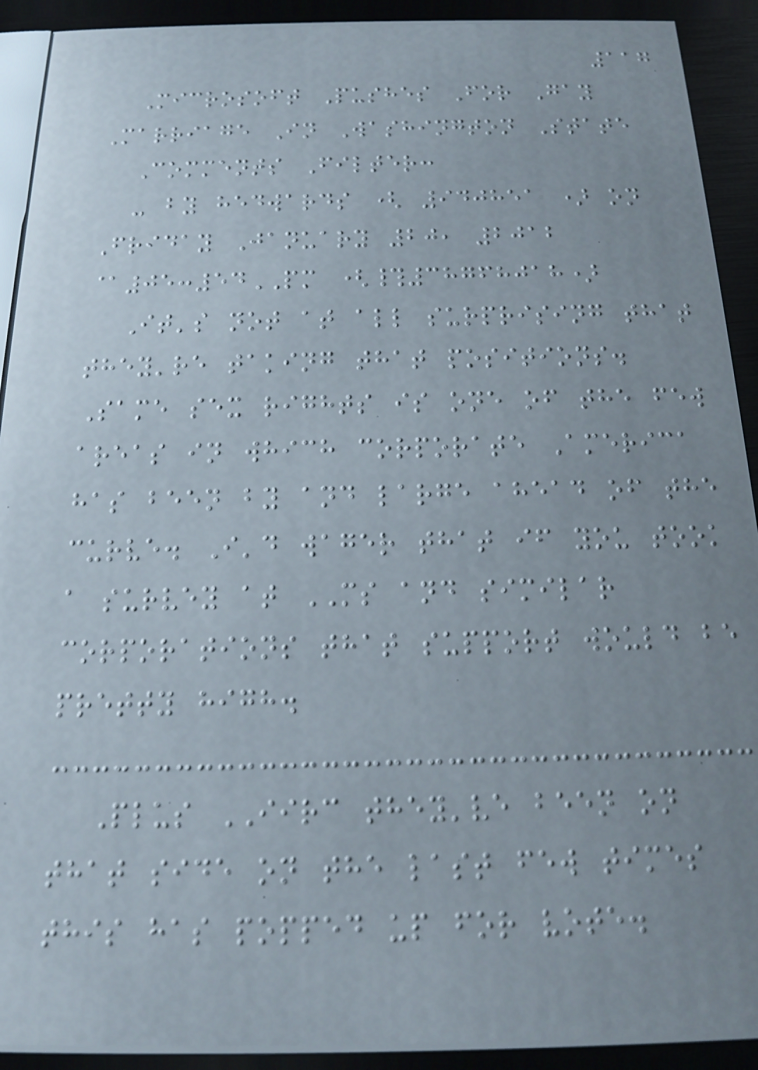117
Microsoft Pushes For Gay
Marriage In Washington State
Comments Filter:
- by hedwards ( 940851 ) on
Friday January 20, 2012
@05:54PM (#38768018)
It's not at all surprising that
they're taking that positions.
Same sex rights is one of the few
areas in which corporate America
has been by and large ahead of the
curve. I'd wager that if you took
a survey at MS and similar
corporations that support would be
pretty high.
Plus IIRC they've been on
that side on the last few times
this has popped up for vote.
